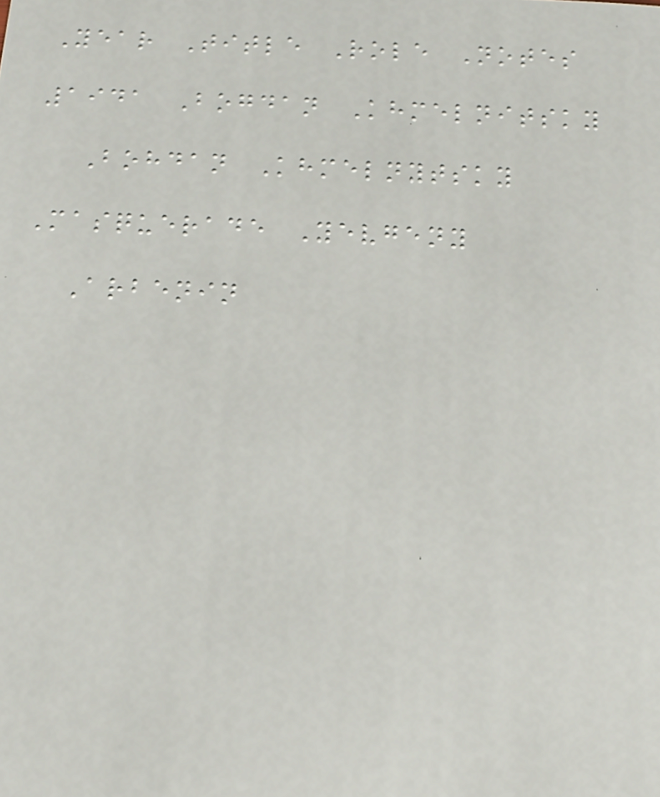Year Title Role Notes
1941 Bogdan Khmelnitsky
Bohdan Khmelnytsky
Masquerade Yevgeny
Arbenin
